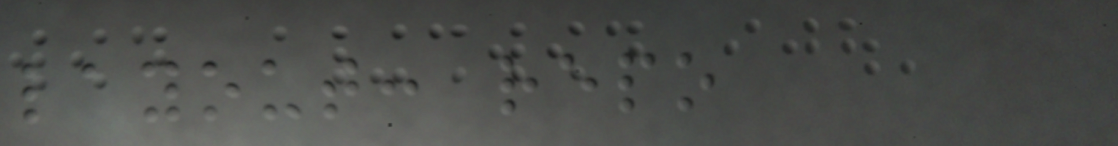layout: repo
